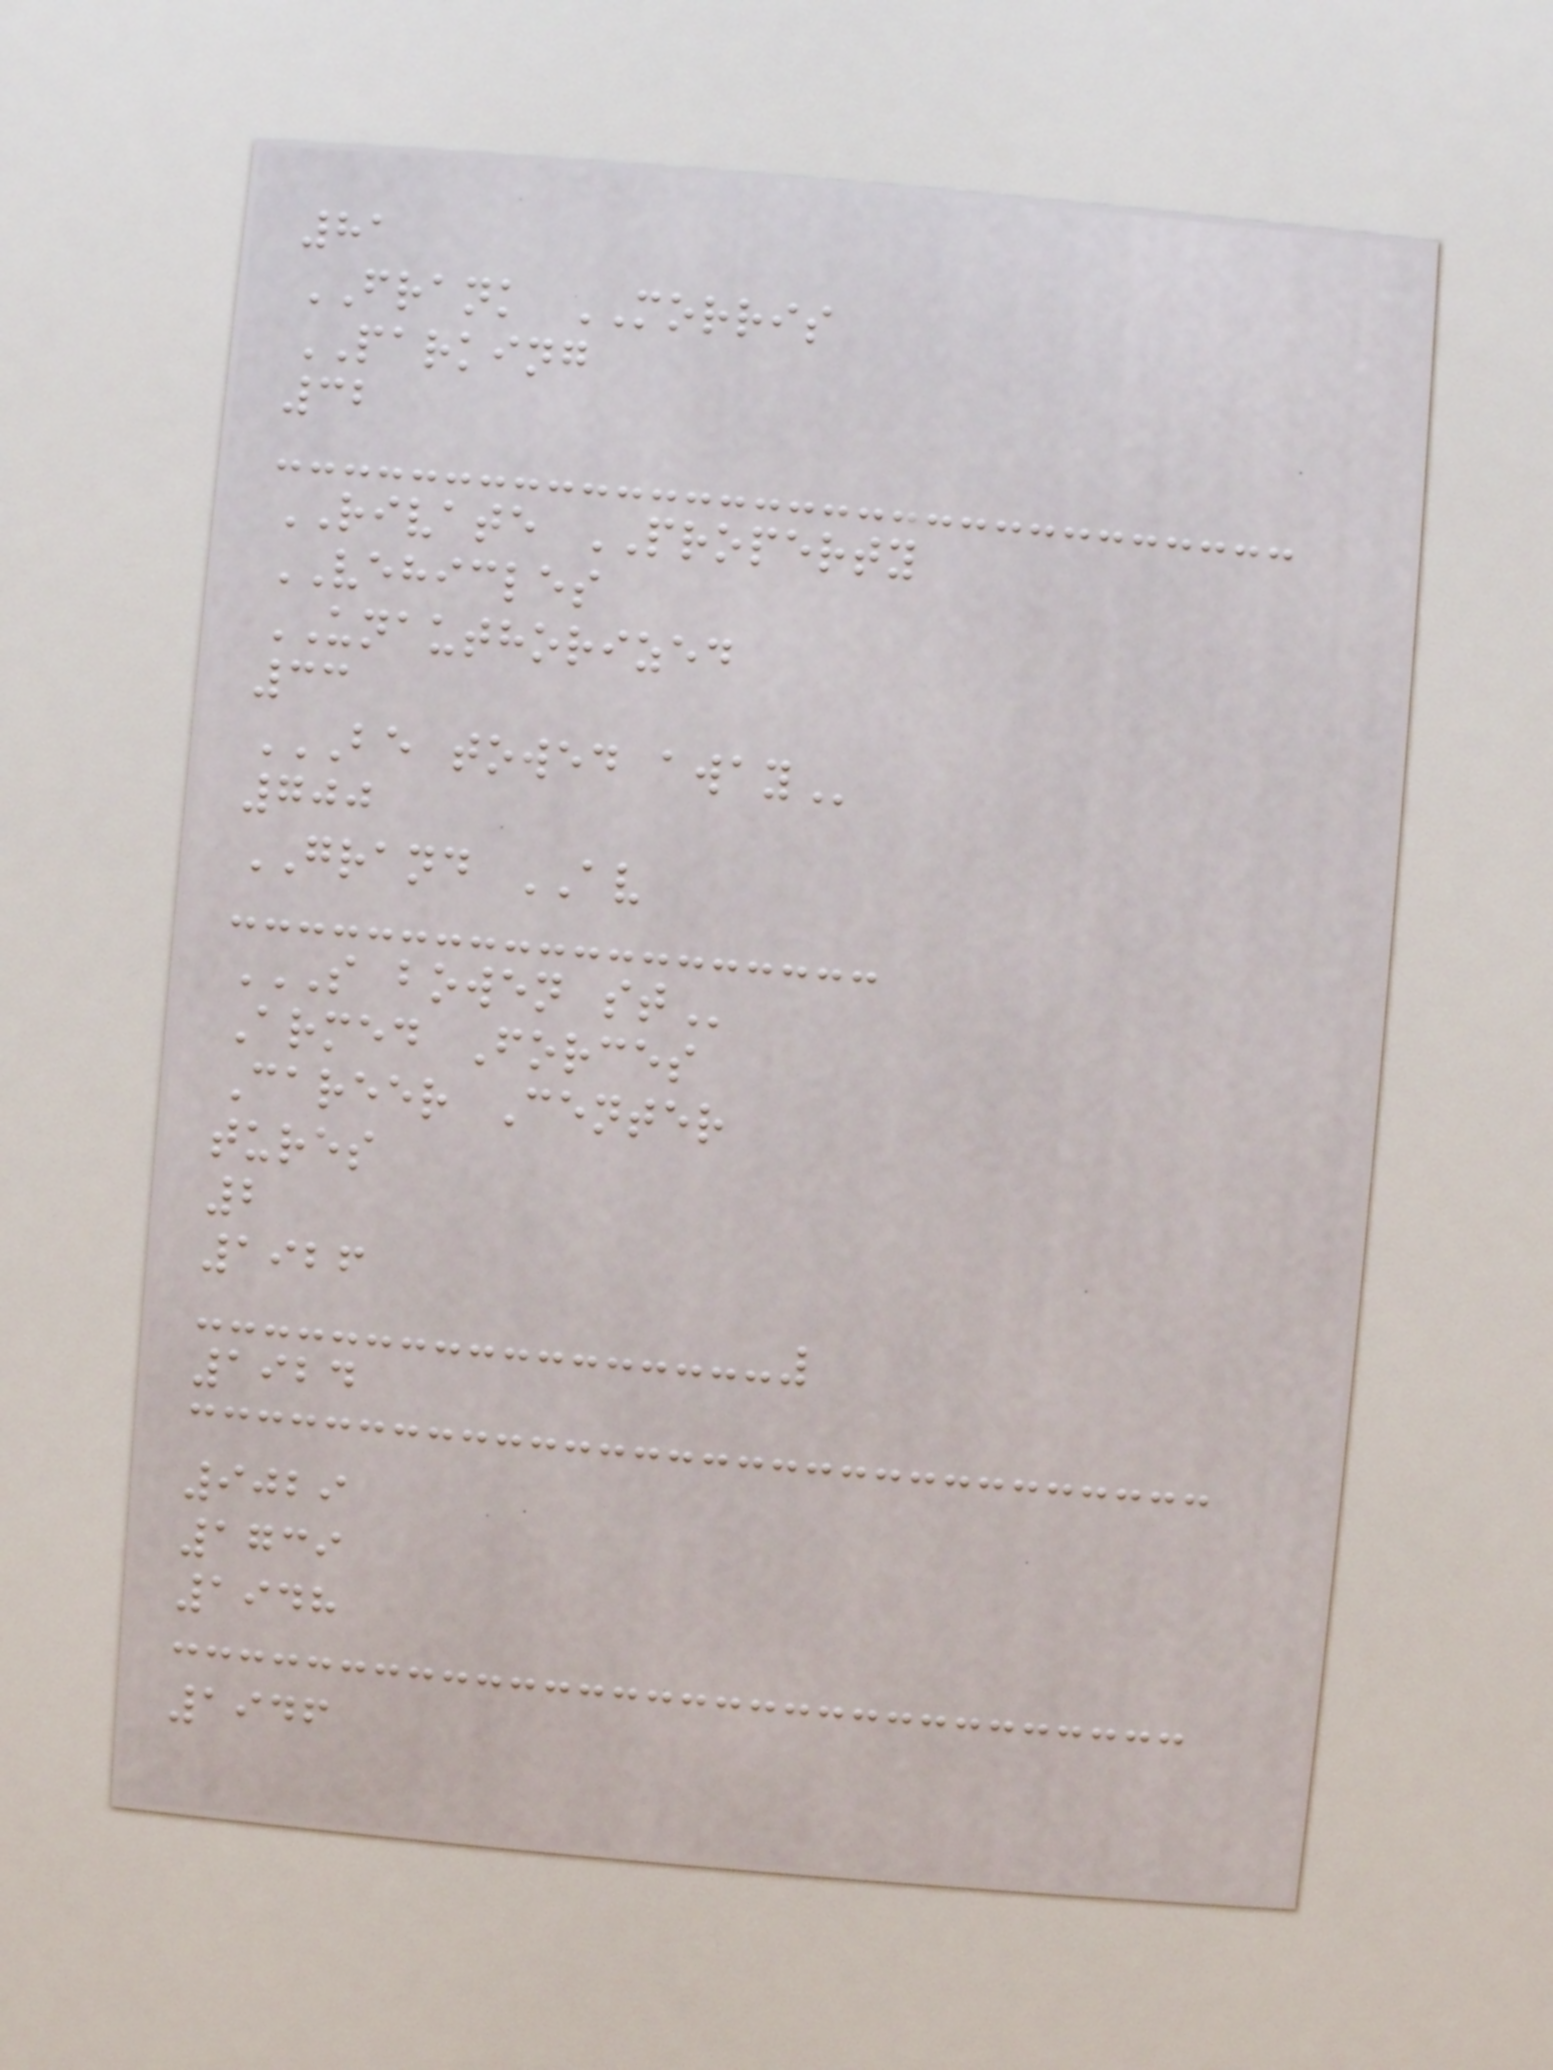81
FRANK MORRIS
PARKING
32
RIVATE PROPERTY
VEHICLES
UNAUTHORIZED
33
BE TOWED AWAY
700
GRAND AV
S BOWEN ST
Armed Forces
Career Center
tures
2
1926
1924
9029
1739
1948
1946
